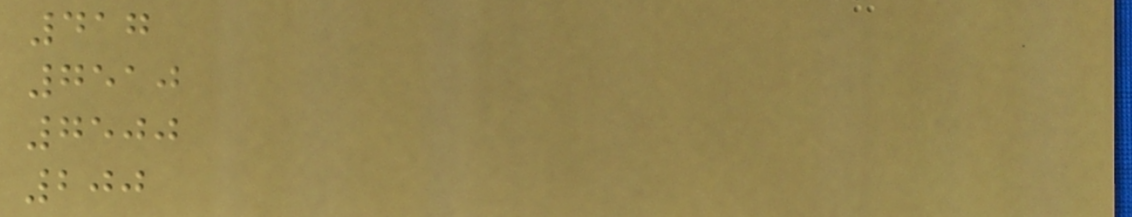417
7510
7500
200
